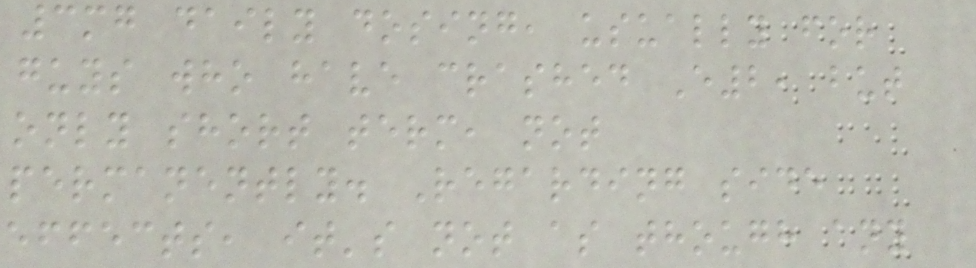3mg daily dosing, usually for
guys who have crashed E2, but
only short term, not
permanently. Regarding side
effects, it's not as though any
